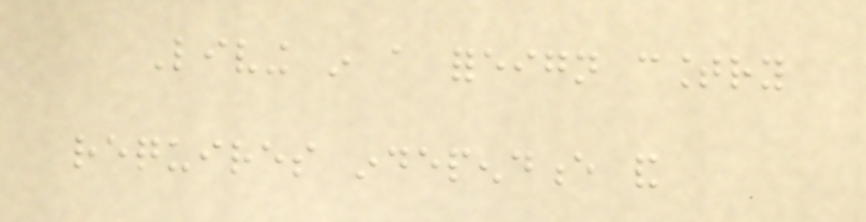Living in a foreign country
requires independence and
